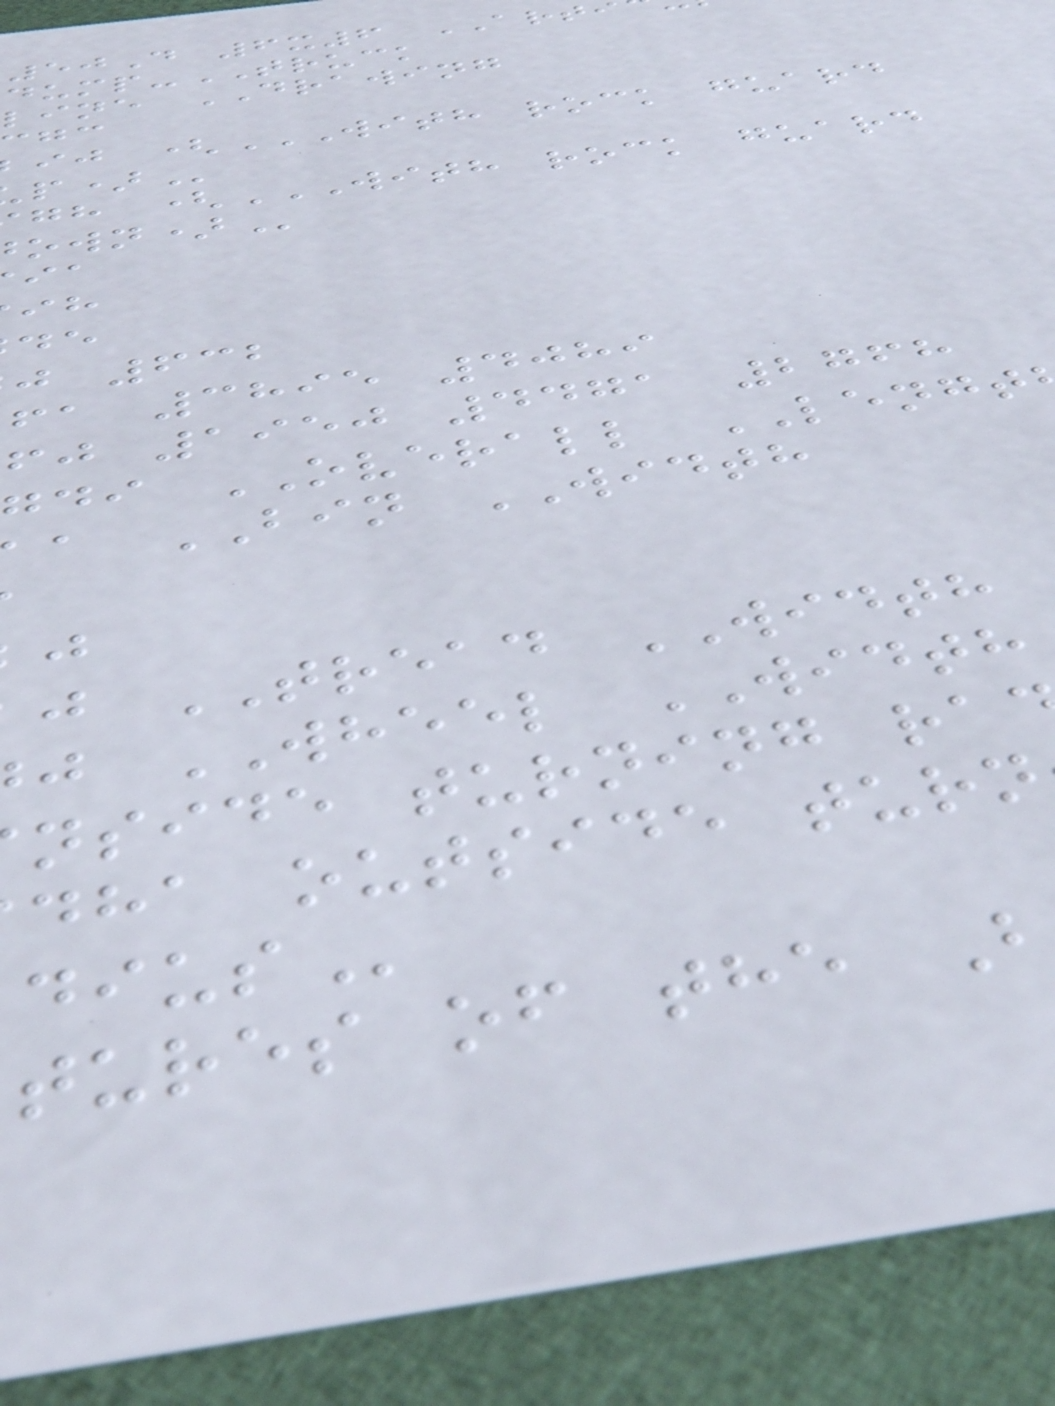50D 6x6 ART
-TRUCK
line DRAWING
j 632
fa 3895 4089
fj 1950 4471 2768
gdi OVERALL LENGT
a BIN WIDTH
j TREAD WIDTH
j WHEEL WIDTH
nside turning
dha outside
tures of the
